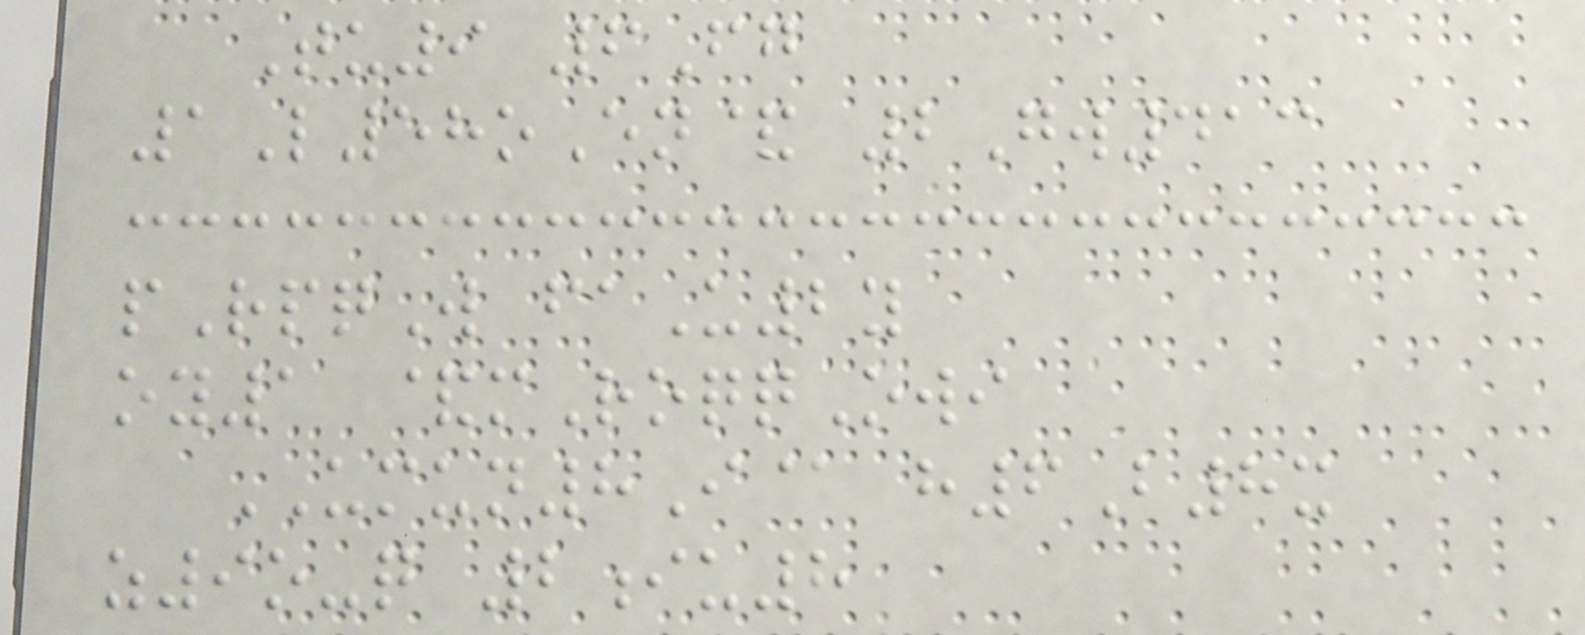Tu9 6Fg
1L58oEn& 2Gw413
pRpqW faU2y
oy1 &mRoqqOwi
UMUN8I@ h6B8x
z9o-q 2iu8
